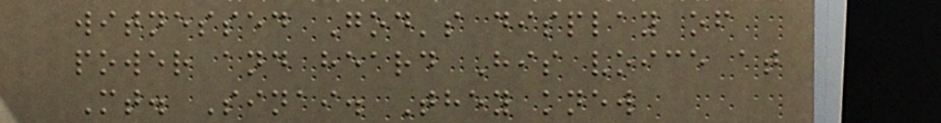witnessed God's display of
power and heard His voice at
Mt. Sinai. They knew
